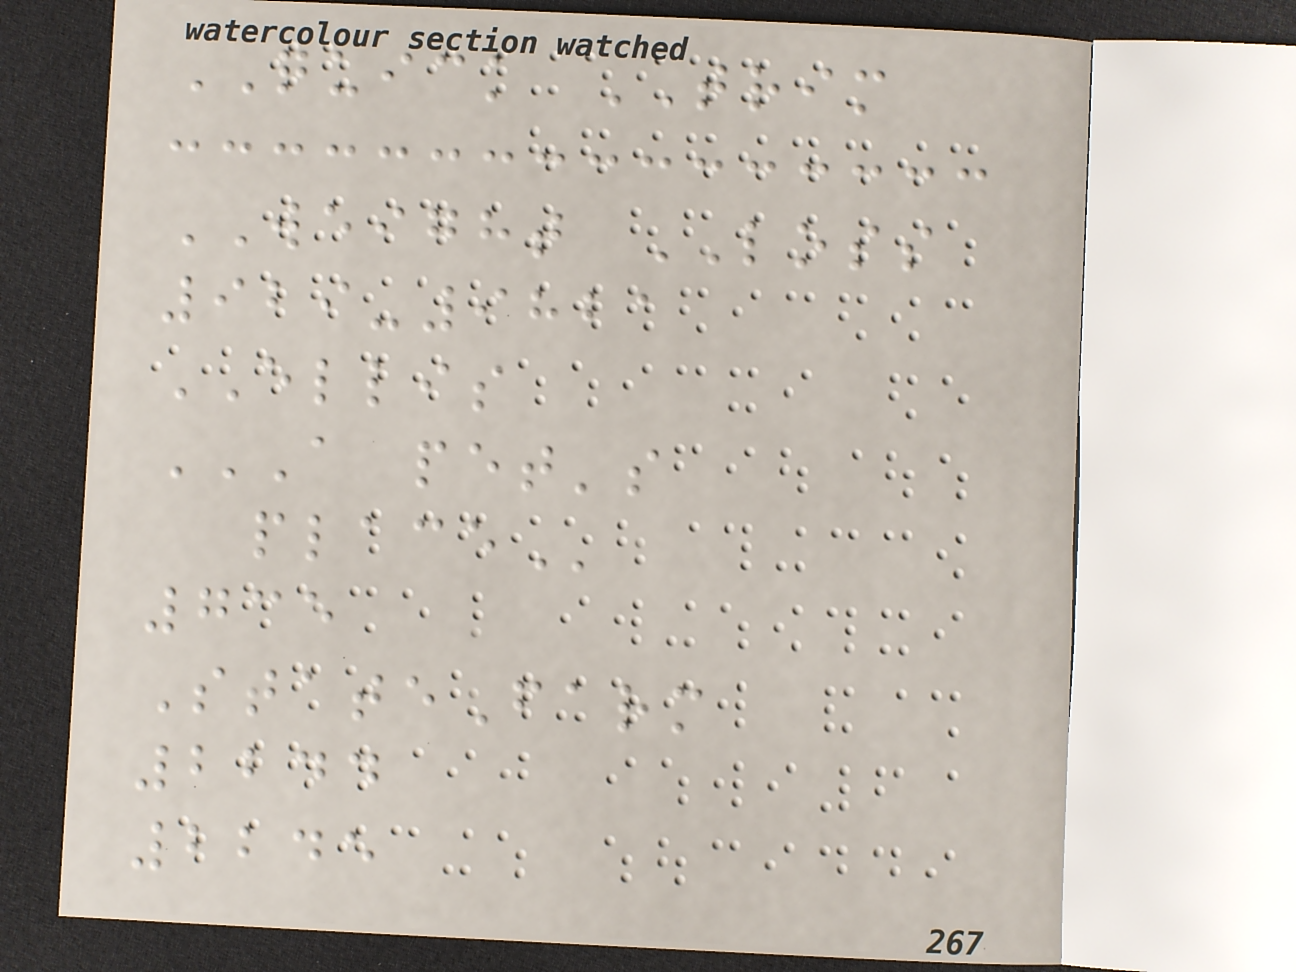QUICK TRIM
WEIGHT LOSS
929-9821
ELLIS
A PET'S
PLACE
735
StateFarm
2244
2245
